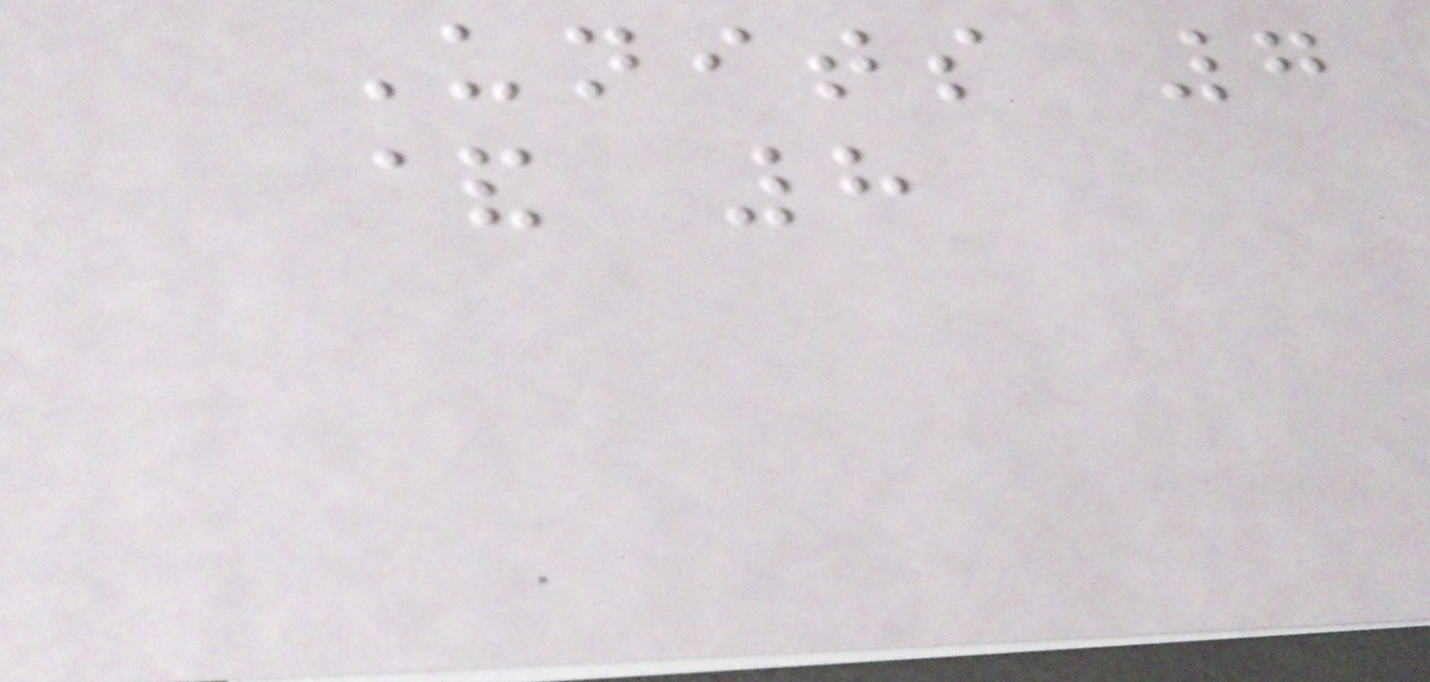Units 7
& 8
